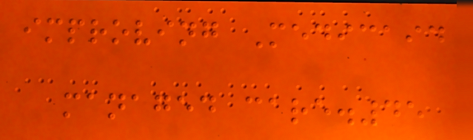improving Medicaid
managed care.45
